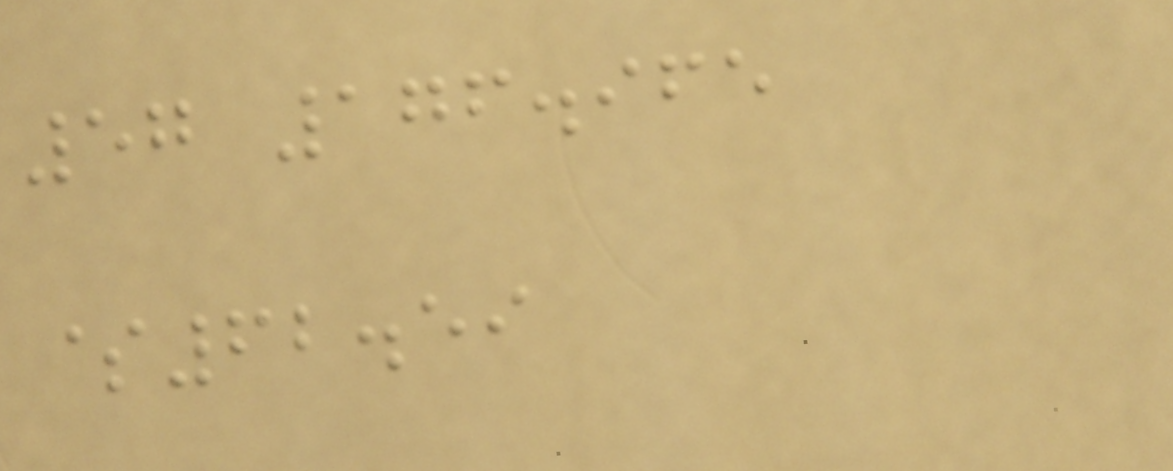57 176.965
$62.59
